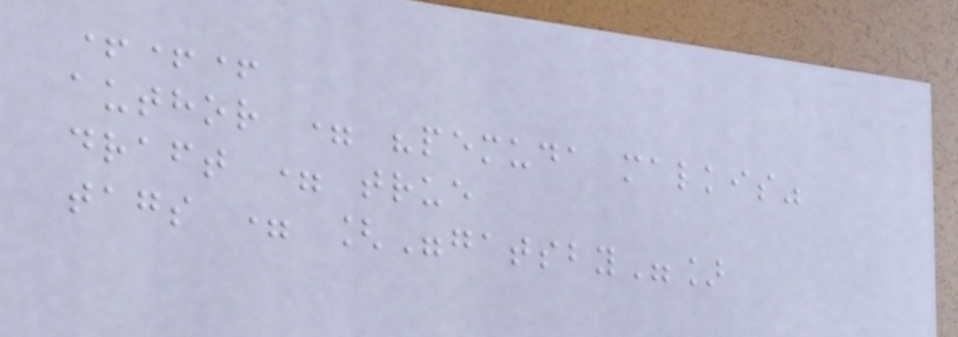+++
author = "pemuda malkis"
draft = true
tags = ["gatsby"]
